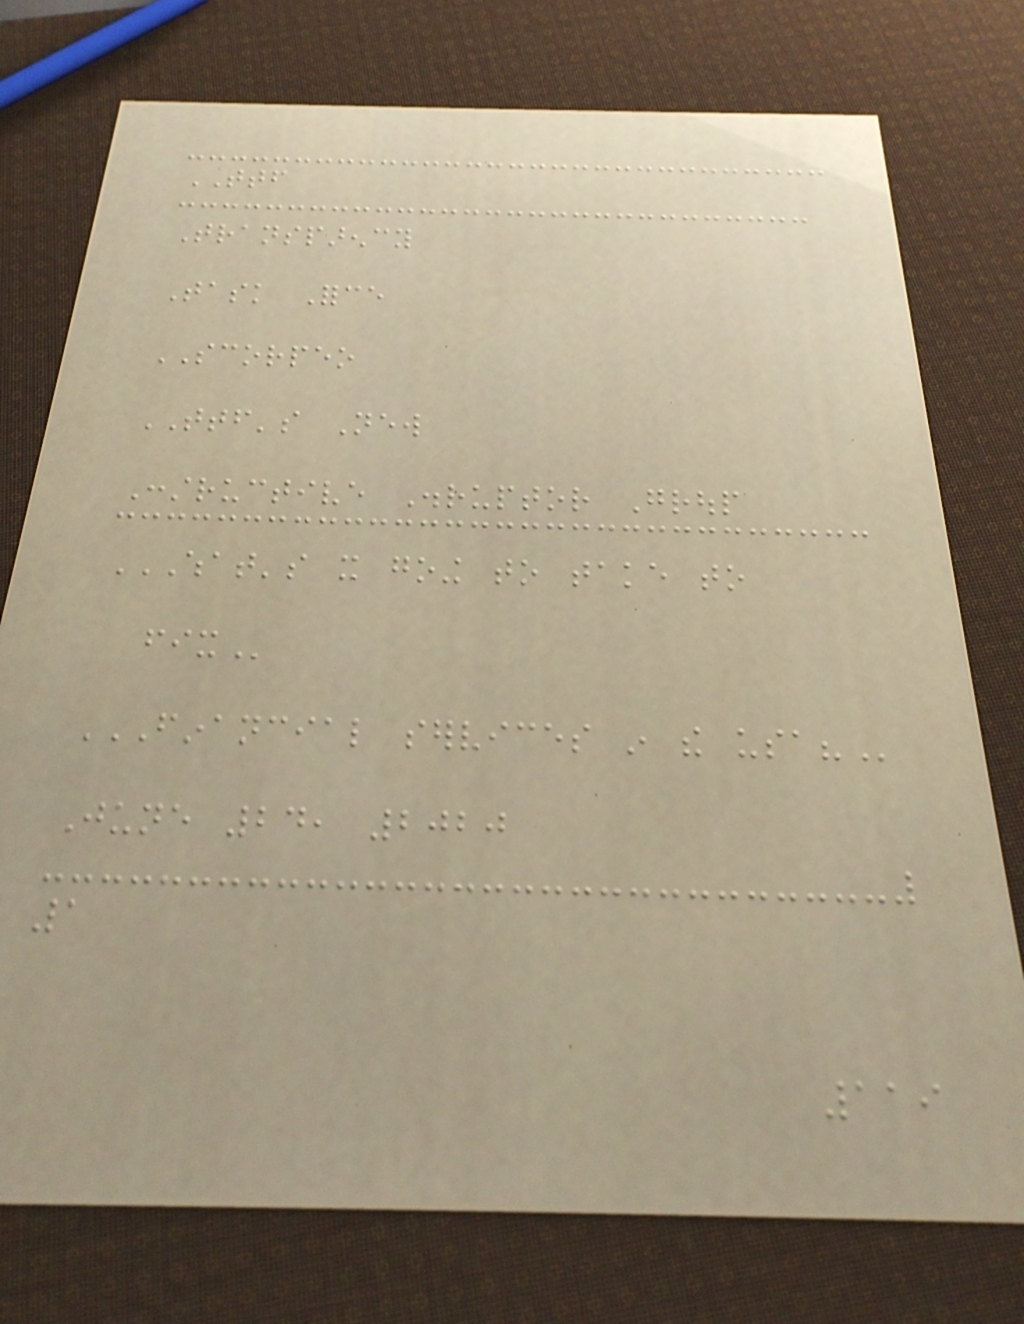TTF
Transparency
Task Force
SCORPEO
TTF's New
Constructive Disruptor Group
WHAT'S IT GOING TO TAKE TO
FIX
FINANCIAL SERVICES IN THE USA?
June 24, 2020
1
119
